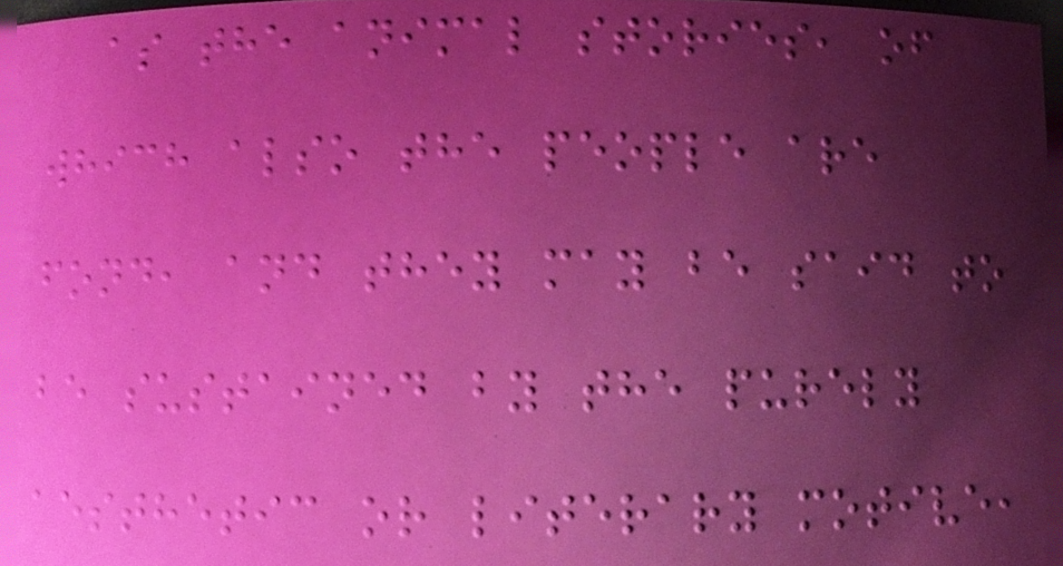as the animal stories, of
which also the people are
fond, and they may be said to
be sustained by the purely
aesthetic or literary motive,
